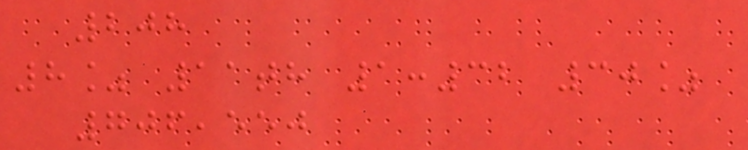208
8% 11th 1:32 30%
706,550
